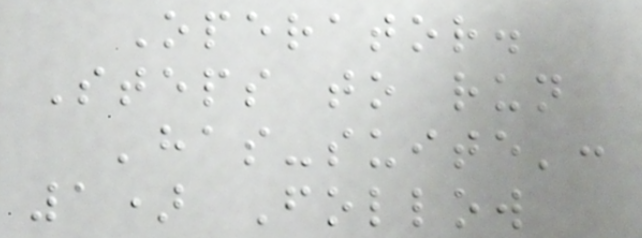Operator.
Steps to run
'has-suite':
1) Follow
